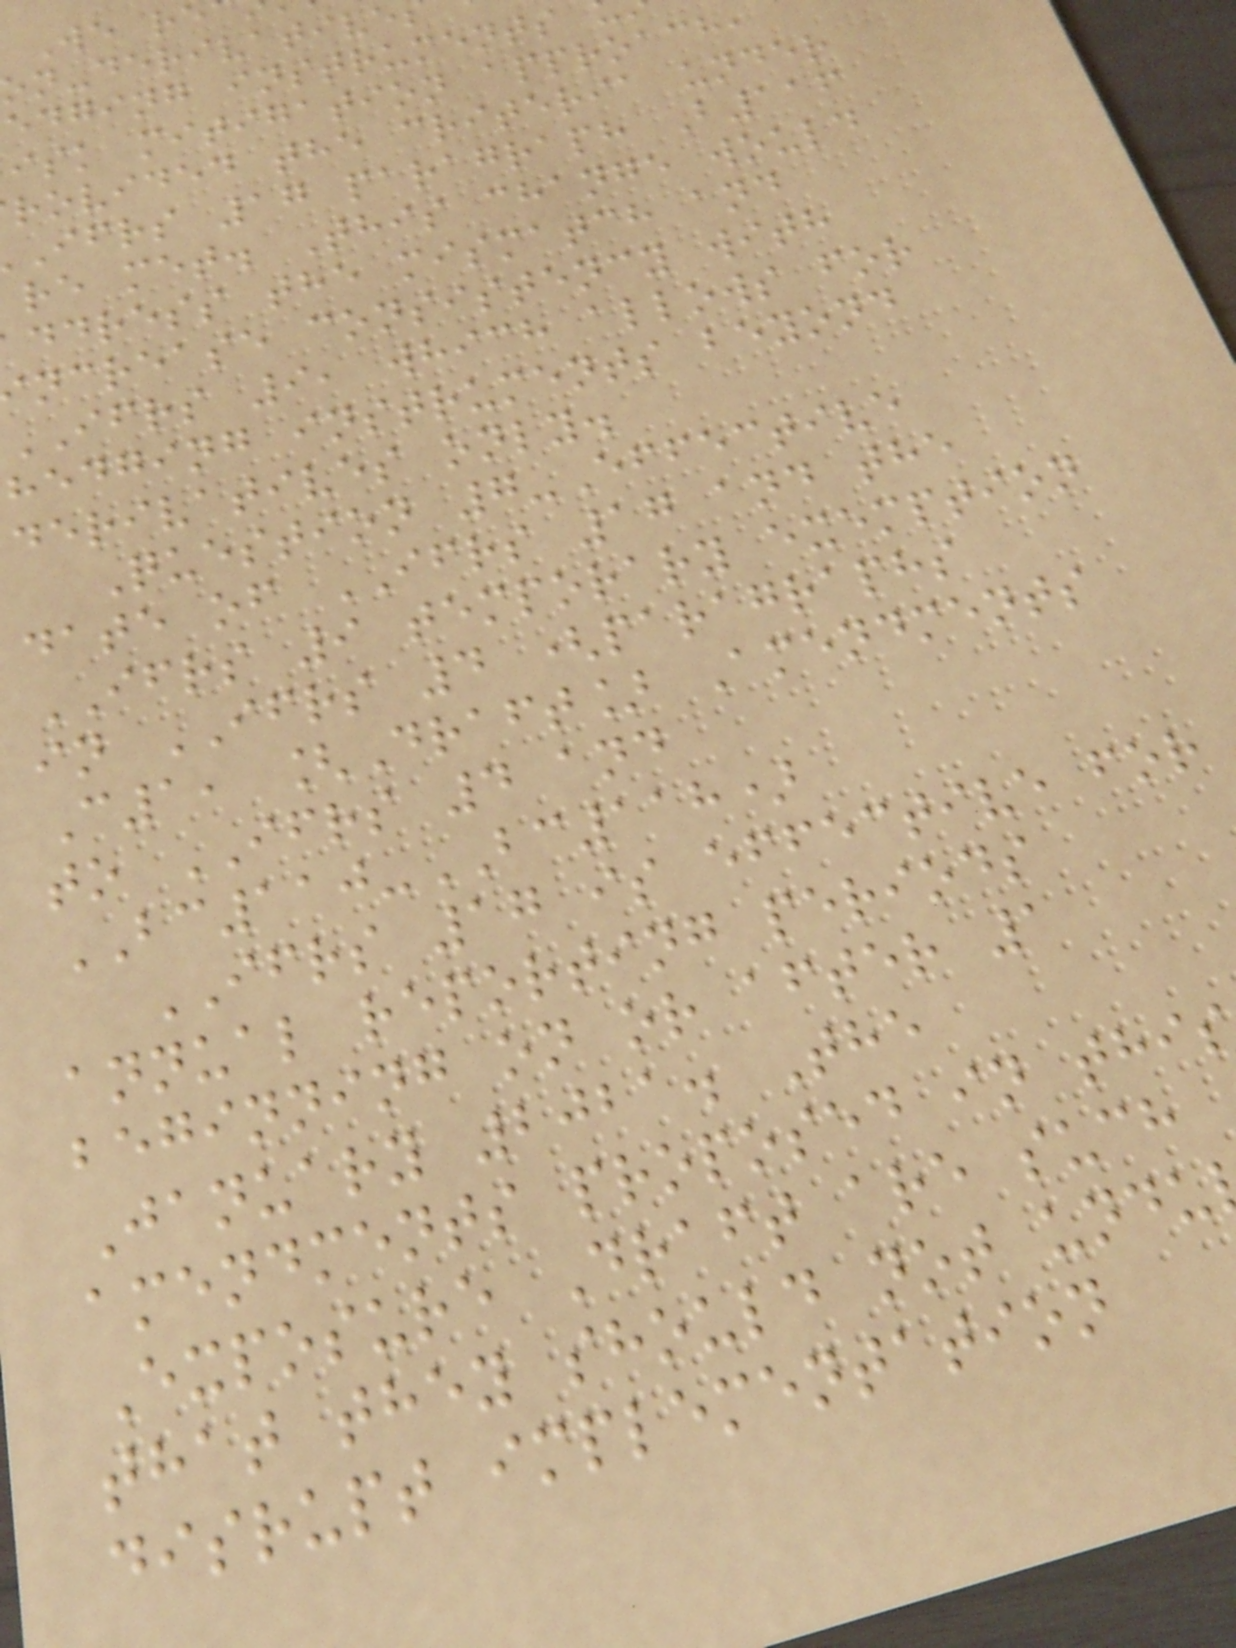We re
edging instruments
isk mitigation approach,
rovided the criteria under
ifrs 17 paragraph B116
re met. This change would
ddress the mismatch and
ncrease consistency with
IFRS 9, which allows for
hedging instruments beyond
derivatives only.
Question 7-Effective
date of IFRS 17 and the
IFRS 9 temporary exemption
in IFRS 4 (paragraphs
C1, [Draft] Amendments
to IFRS 4 and
BC110-BC118)
IFRS 17 is effective for
annual reporting periods
beginning on or after 1
January 2021. The
amendments proposed in this
Exposure Draft are such
that they should not undu
disrupt implementation
